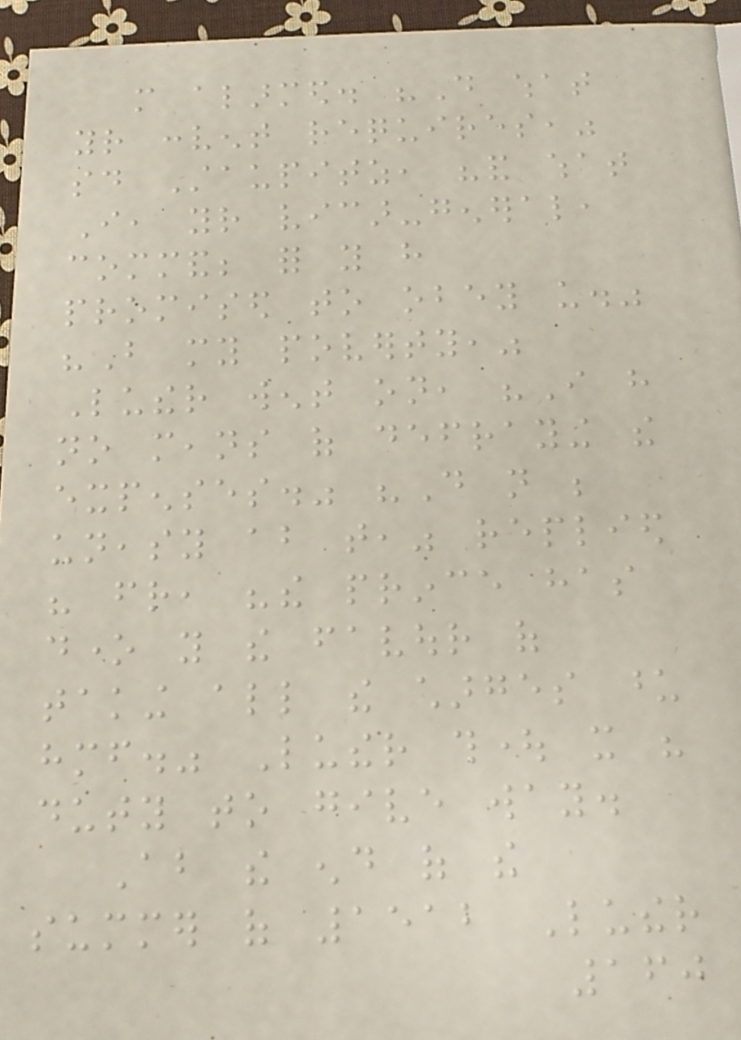more alarmed. "Do what
your convent requires,"
said Staupitz, "and what
I, your vicar-general,
command; for you have
promised to obey us."
"But my poverty,"
Luther went on, "I have
no means of defraying the
expenses." "Do not be
uneasy about that," replied
his friend, "the prince has
done you the favour of
taking all the charges upon
himself." Luther thought it his
duty to give way.
About the end of the
summer of 1512 Luther
160
